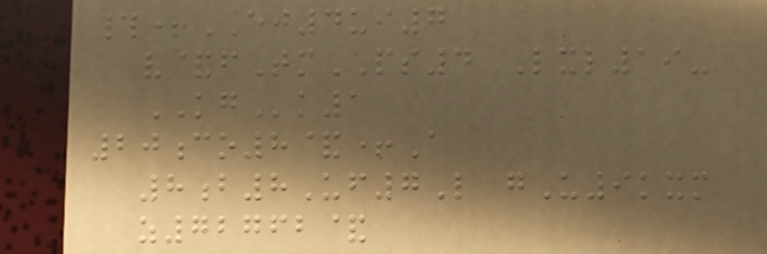#+EJ4ui7
v&fTmPS4 Lxl19-
KGk1
20co8&+A
8b8Uf7L gU9kxm
z72762&
